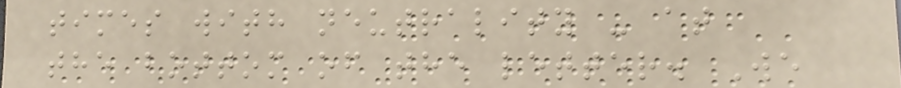times with neutrality - at
the bottom of the letter. We
